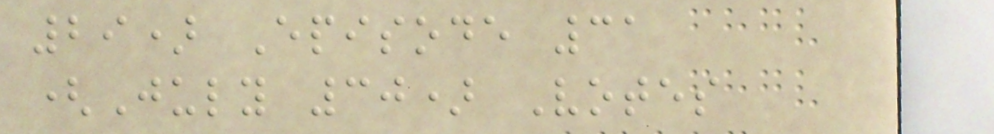29) Episode 31
(July 30) Votes
